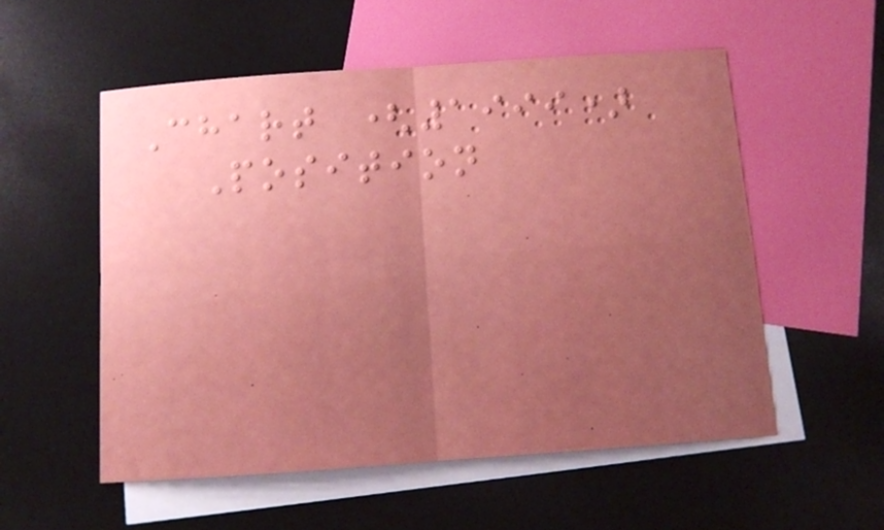Chart (1999)
Position
